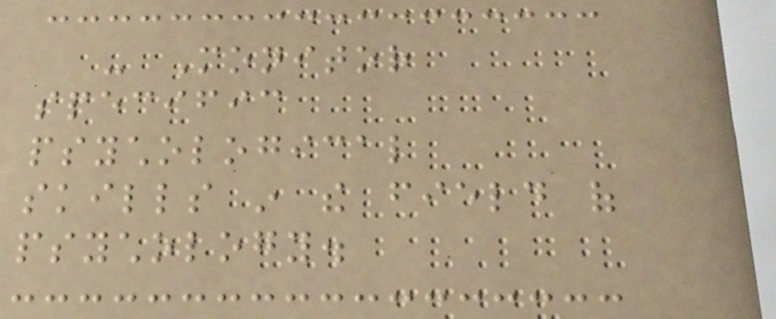- Monitor
specific
psychological
skills in the field of
psychology.
